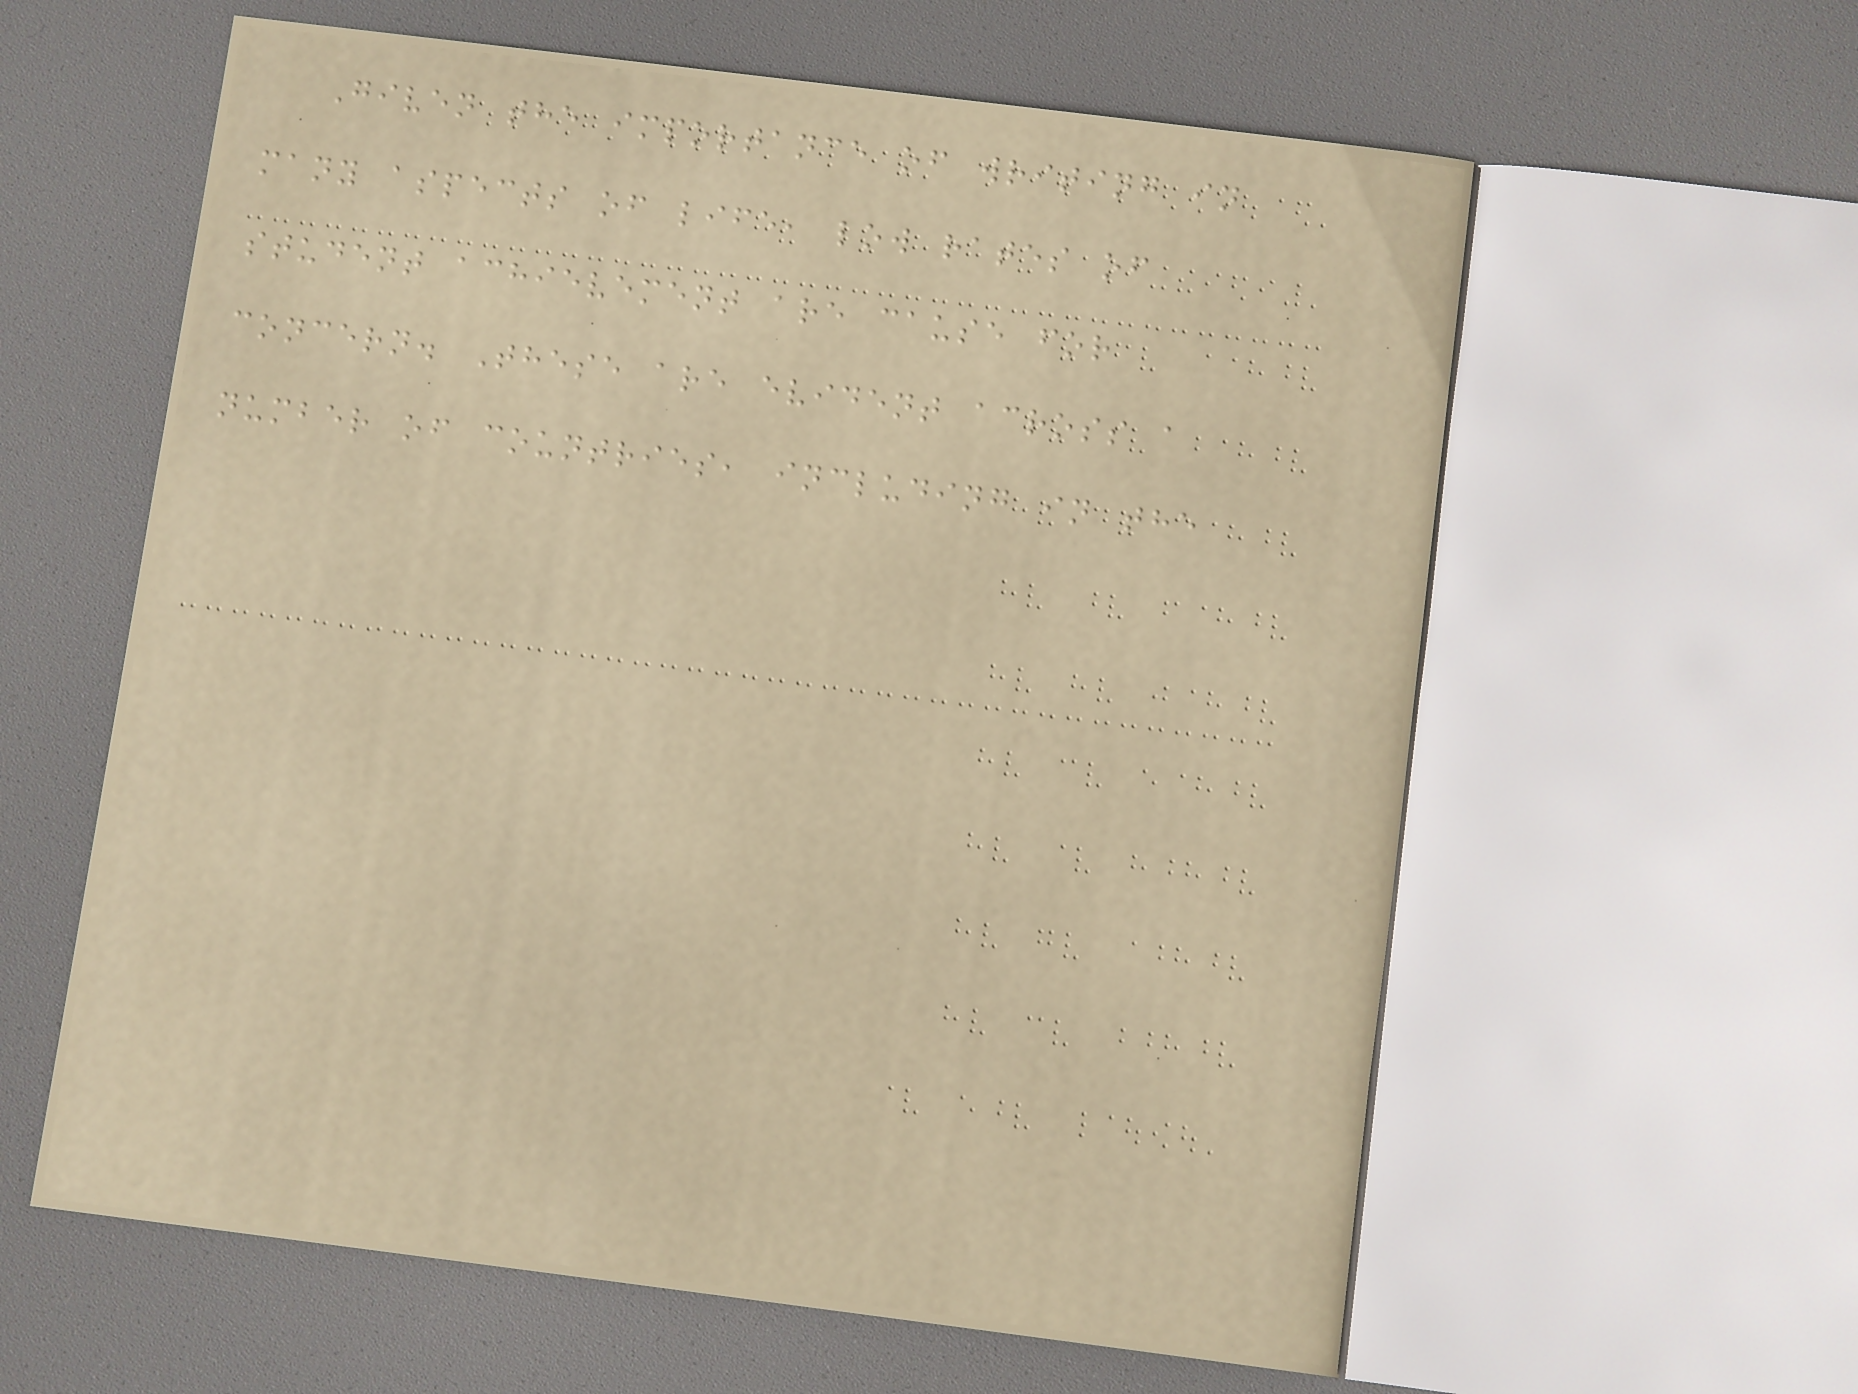Given the importance of writing in
many aspects of life, low rates of
student achievement are cause for
concern. These are evident across a
number of countries, including in the
